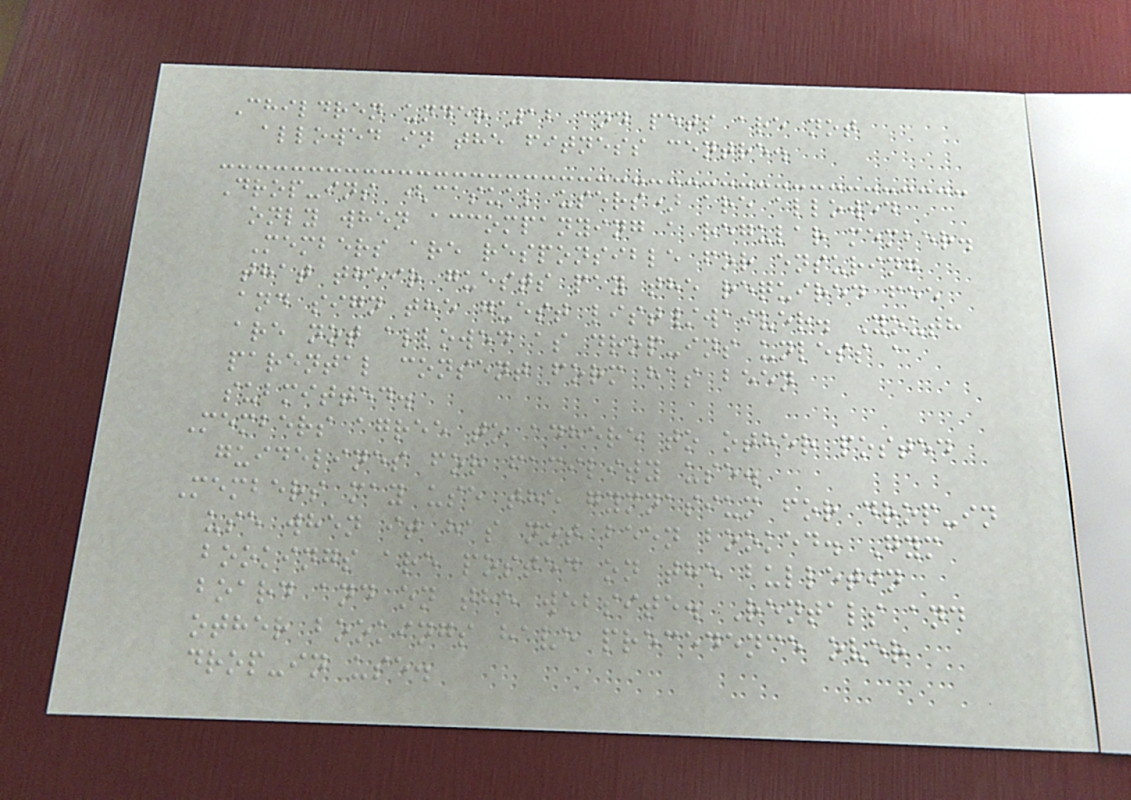Children under 12 and pets are not
allowed in the fitness centre.
Drop-ins (casual users) are allowed
only when accompanying a regular member.
Members are responsible for ensuring
that their guests pay the required fee
and sign the guest list/waiver. Youth
are not allowed as drop-ins unless a
parental consent form has been
submitted.
Members agree to adhere to other posted
guidelines for facility use.
Members may use the gymnasium for drop-in
use when it has not been booked. Gym
bookings are posted on the bulletin
board and on the website. Rentals and
other bookings have precedence over
drop-in use.
